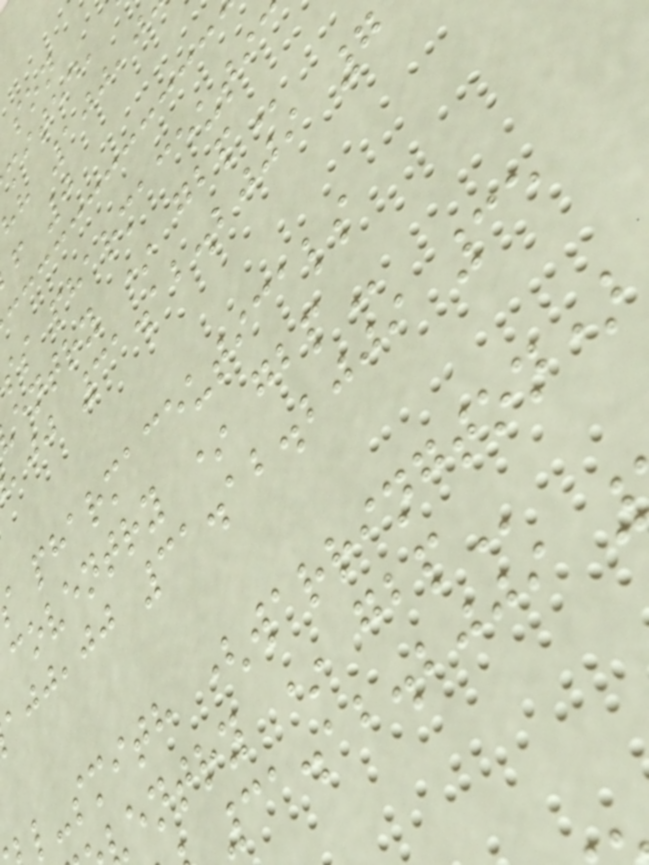h 100,0
entry *
,jj 31.12.2009 7
pharmaceuticals
coventry *
,jj 31.12.2009 35
l-smith (warrington)
entry *
31.12.2009
